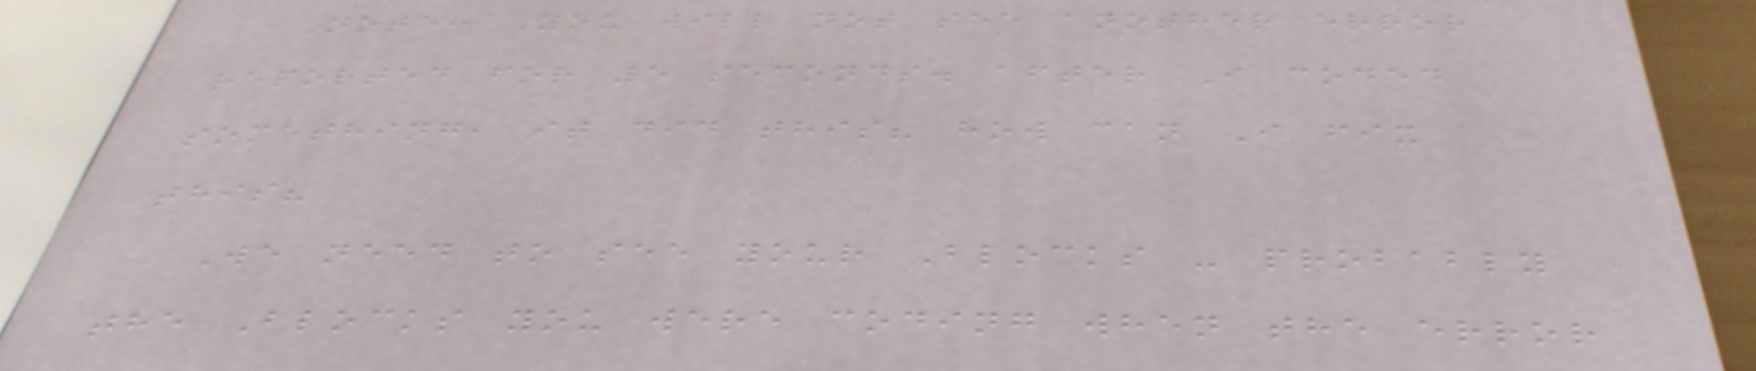Note: You will not see another error
reported for 5 seconds. after I coded
something, it did this? how can I fix
this?
We need to see your Blocks - probably
the Blocks you were coding when the error
